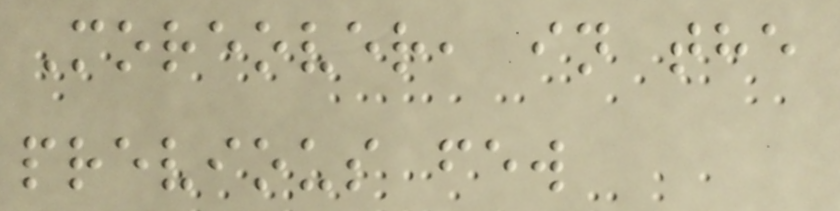Moreover, in the
previous few
